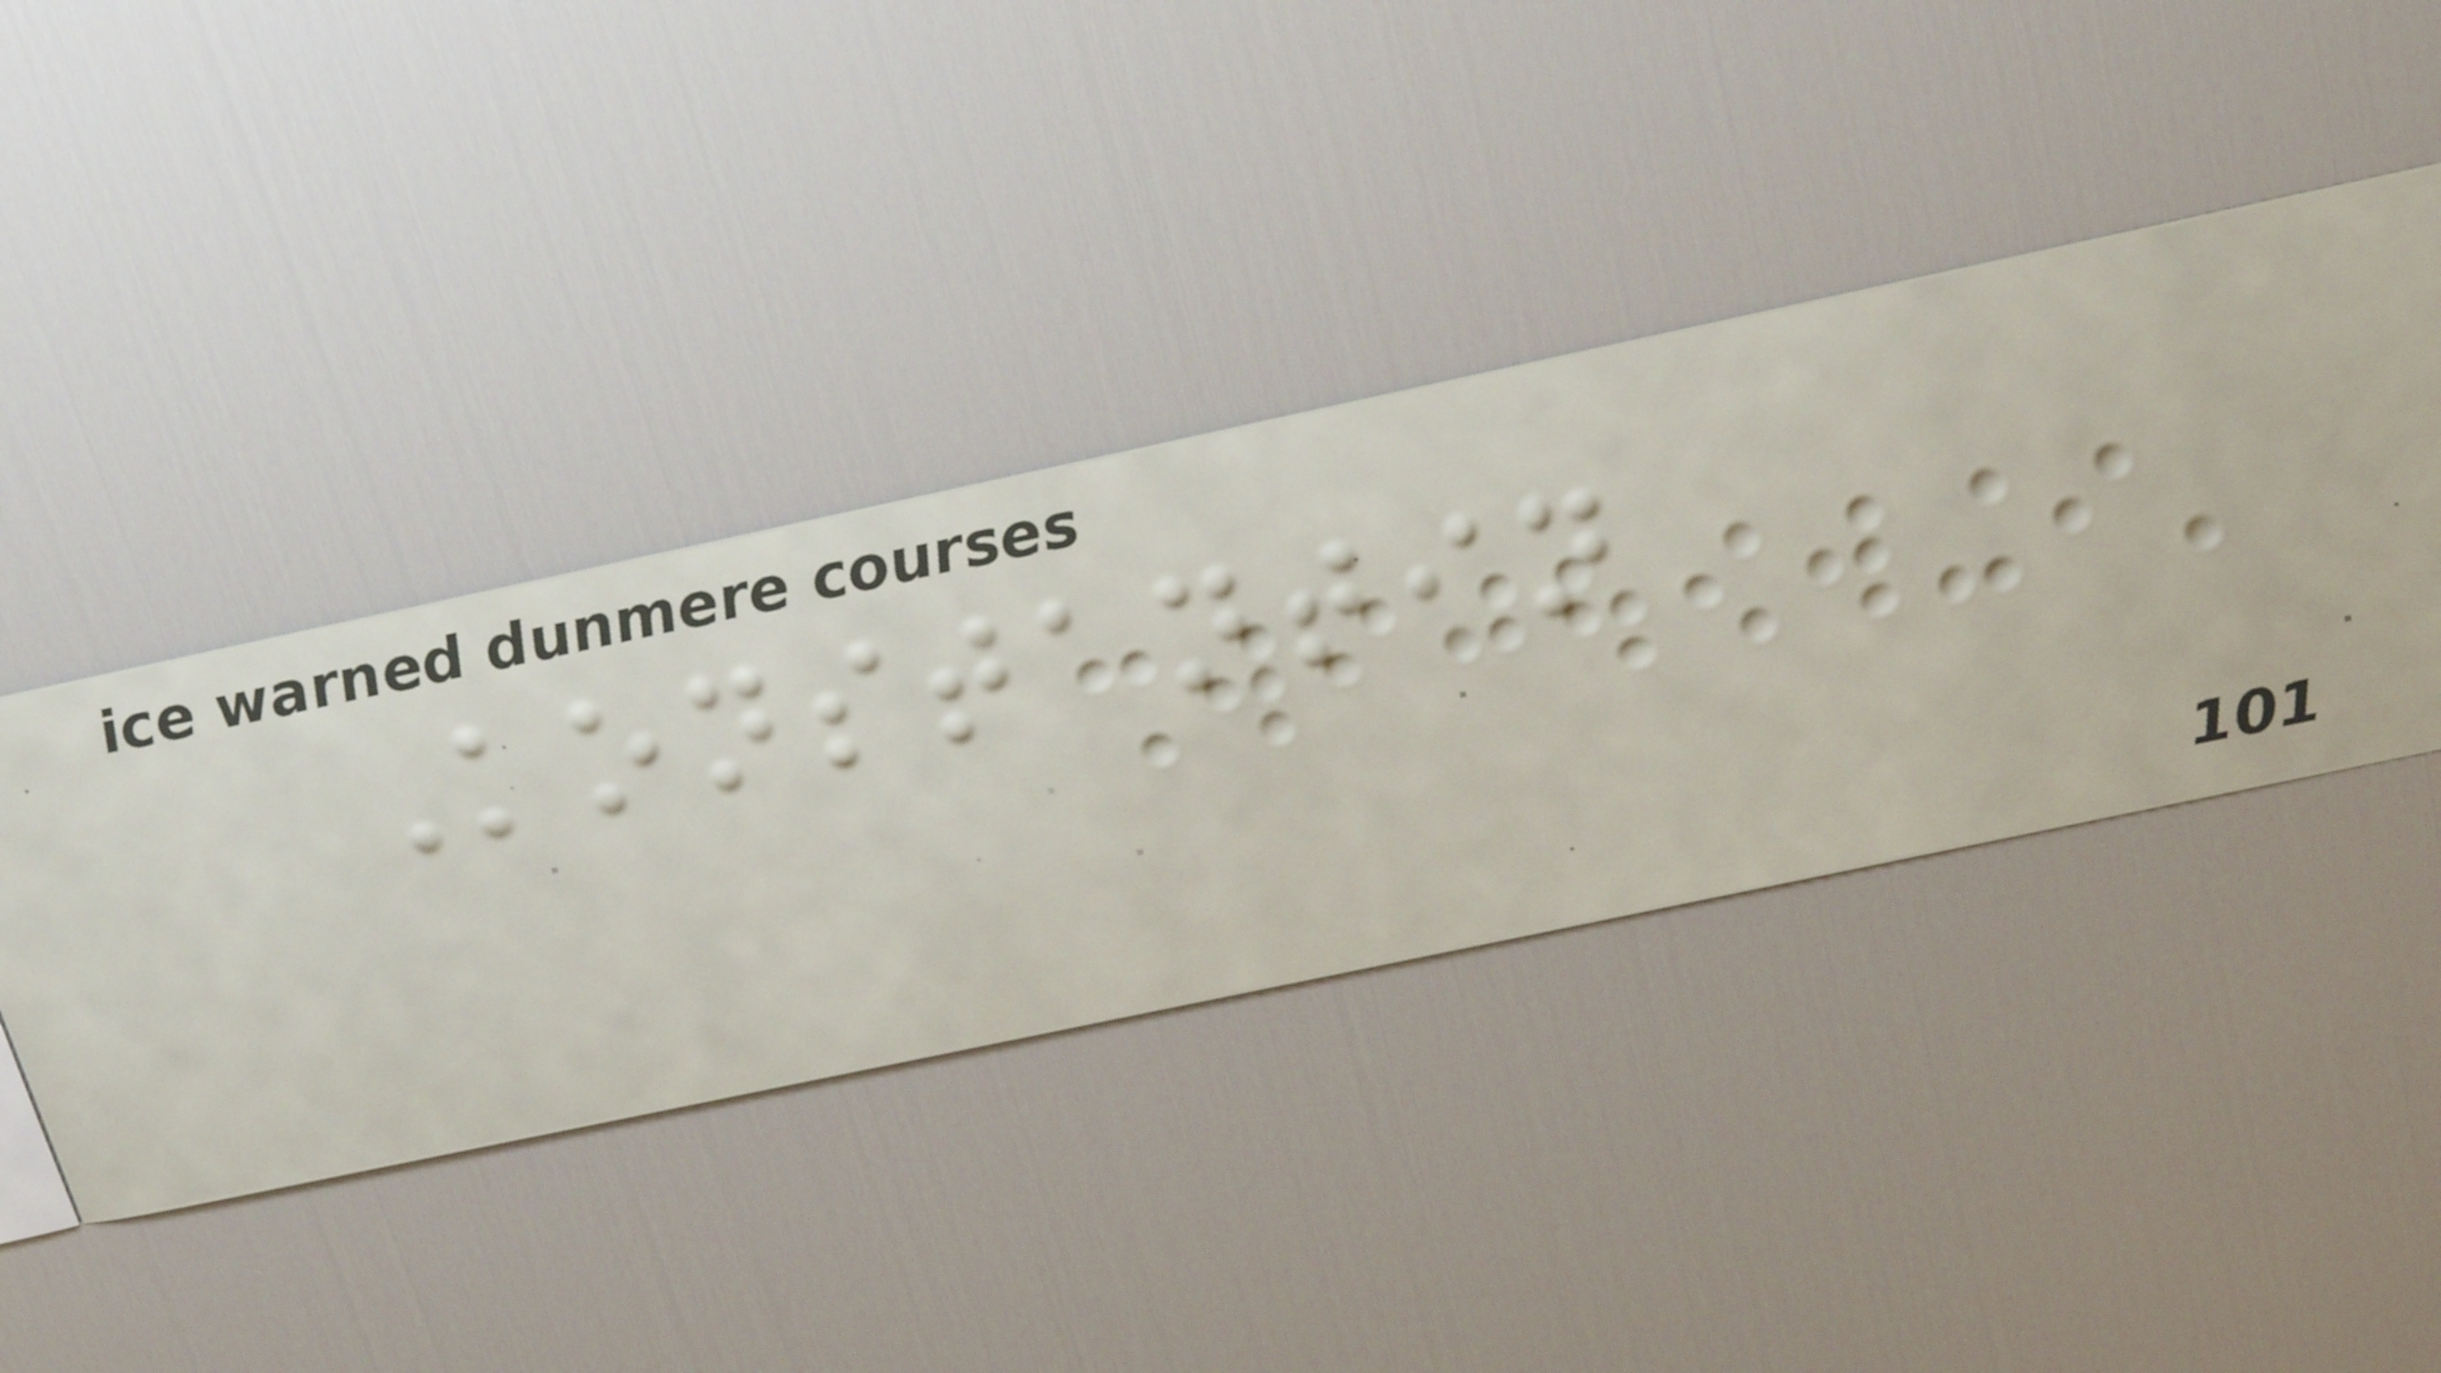Konstantin
